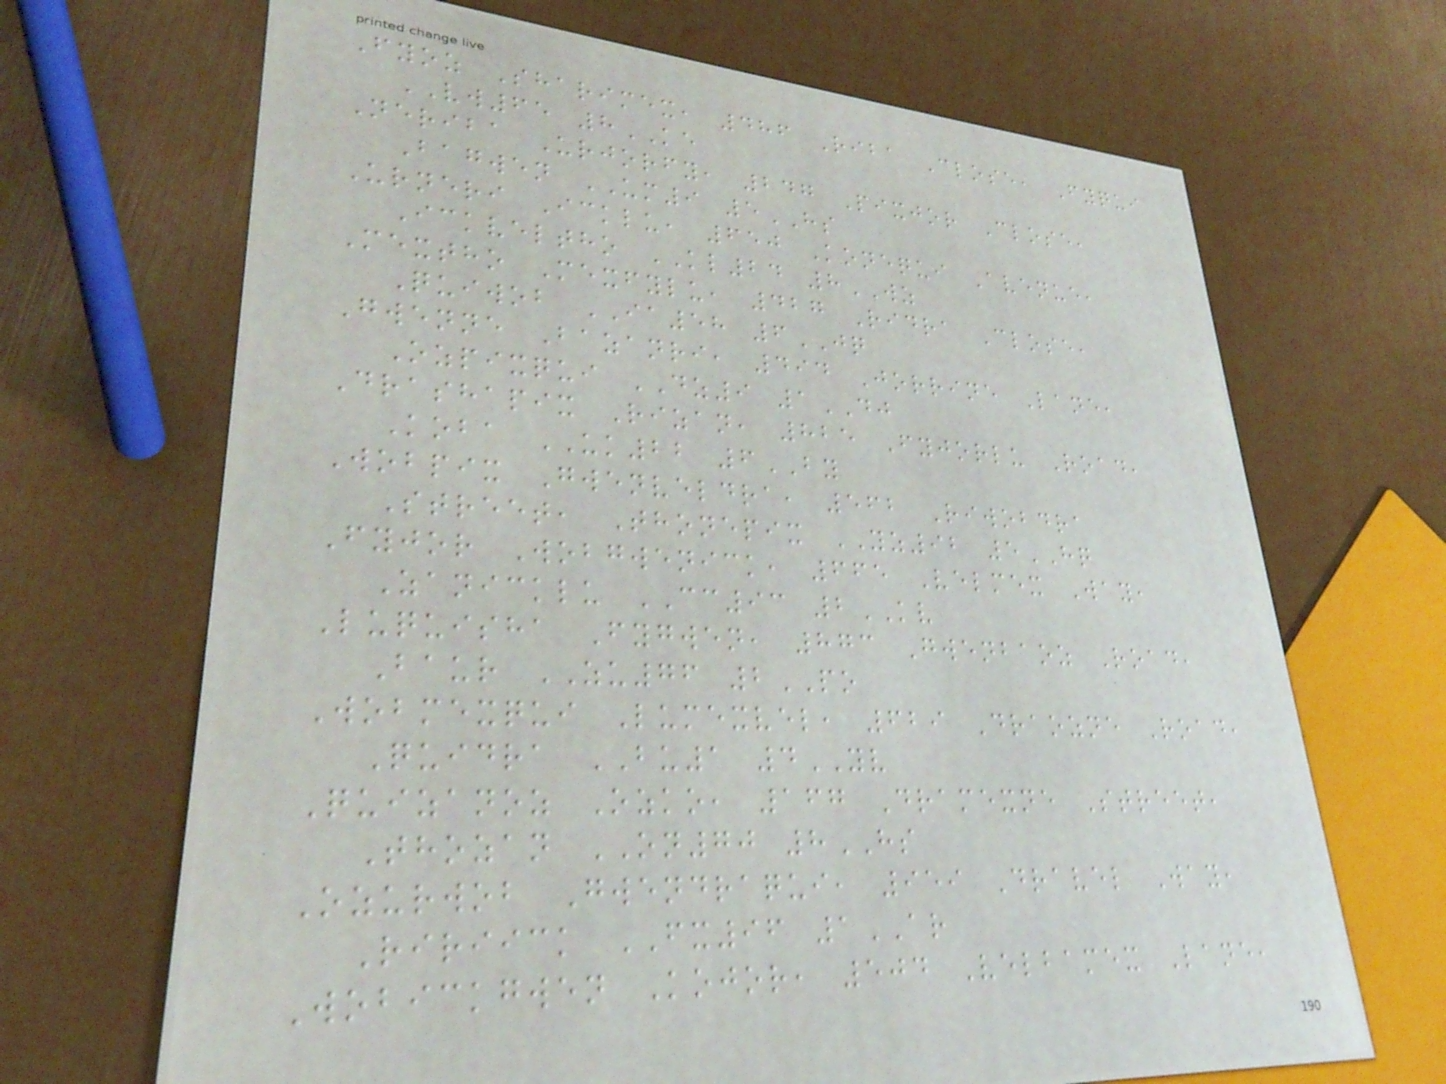Fyoz Sharimex, 486 Riba Close, Fyqui
VW65 8KE
Neriba Urjorfy, 247 Pixjor Close,
Bagwen UM9 5HS
Urneri Icklu, 650 Konequi Avenue,
Ickveltho KL24 8WZ
Mextho Mexfylu, 427 Ridra Close,
Quiwob IA58 6JQ
Gwenne Bazanri, 494 Jorrine Lane,
Ozpixqui DZ9 1DJ
Drashapix Rizan, 825 Fyjorlu Road,
Koba UK22 6BY
Wobpix Gwenveldra, 562 Riwobdra
Street, Thonepix YZ92 5HQ
Fyjor Wobgwenick, 665 Velmex Way,
Zanicklu CC93 2KV
Luquisha Fygwen, 873 Gwenbaoz Road,
Baur ZU76 2PO
Wobmexqui Lumexvel, 629 Draozne Road,
Quidra BU1 4YV
Quizanoz Ozko, 167 Dramexne Street,
Thozan ON70 8HS
Ozurwob Gwendraqui, 959 Dravel Way,
Ririick FX96 1AR
Wobickgwen Kojor, 504 Velbamex Lane,
